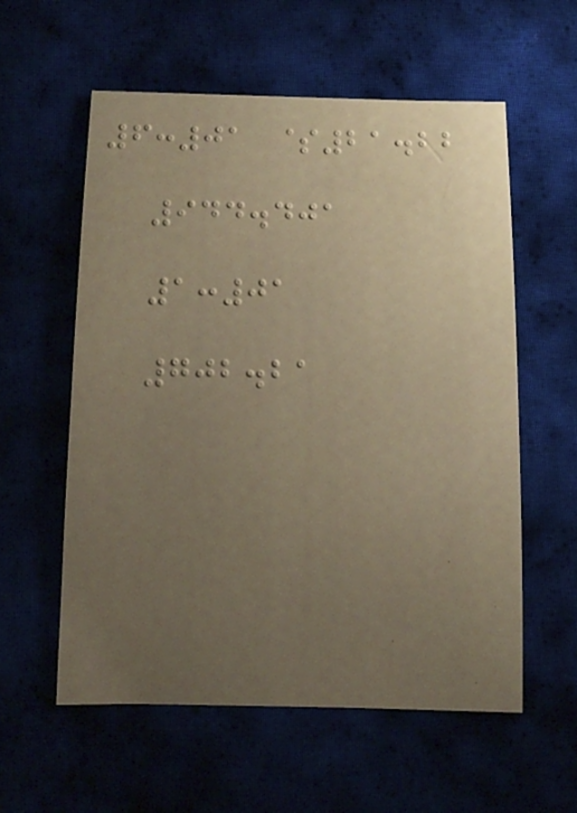6:01 $21.22
944.401
1:01
702.21
